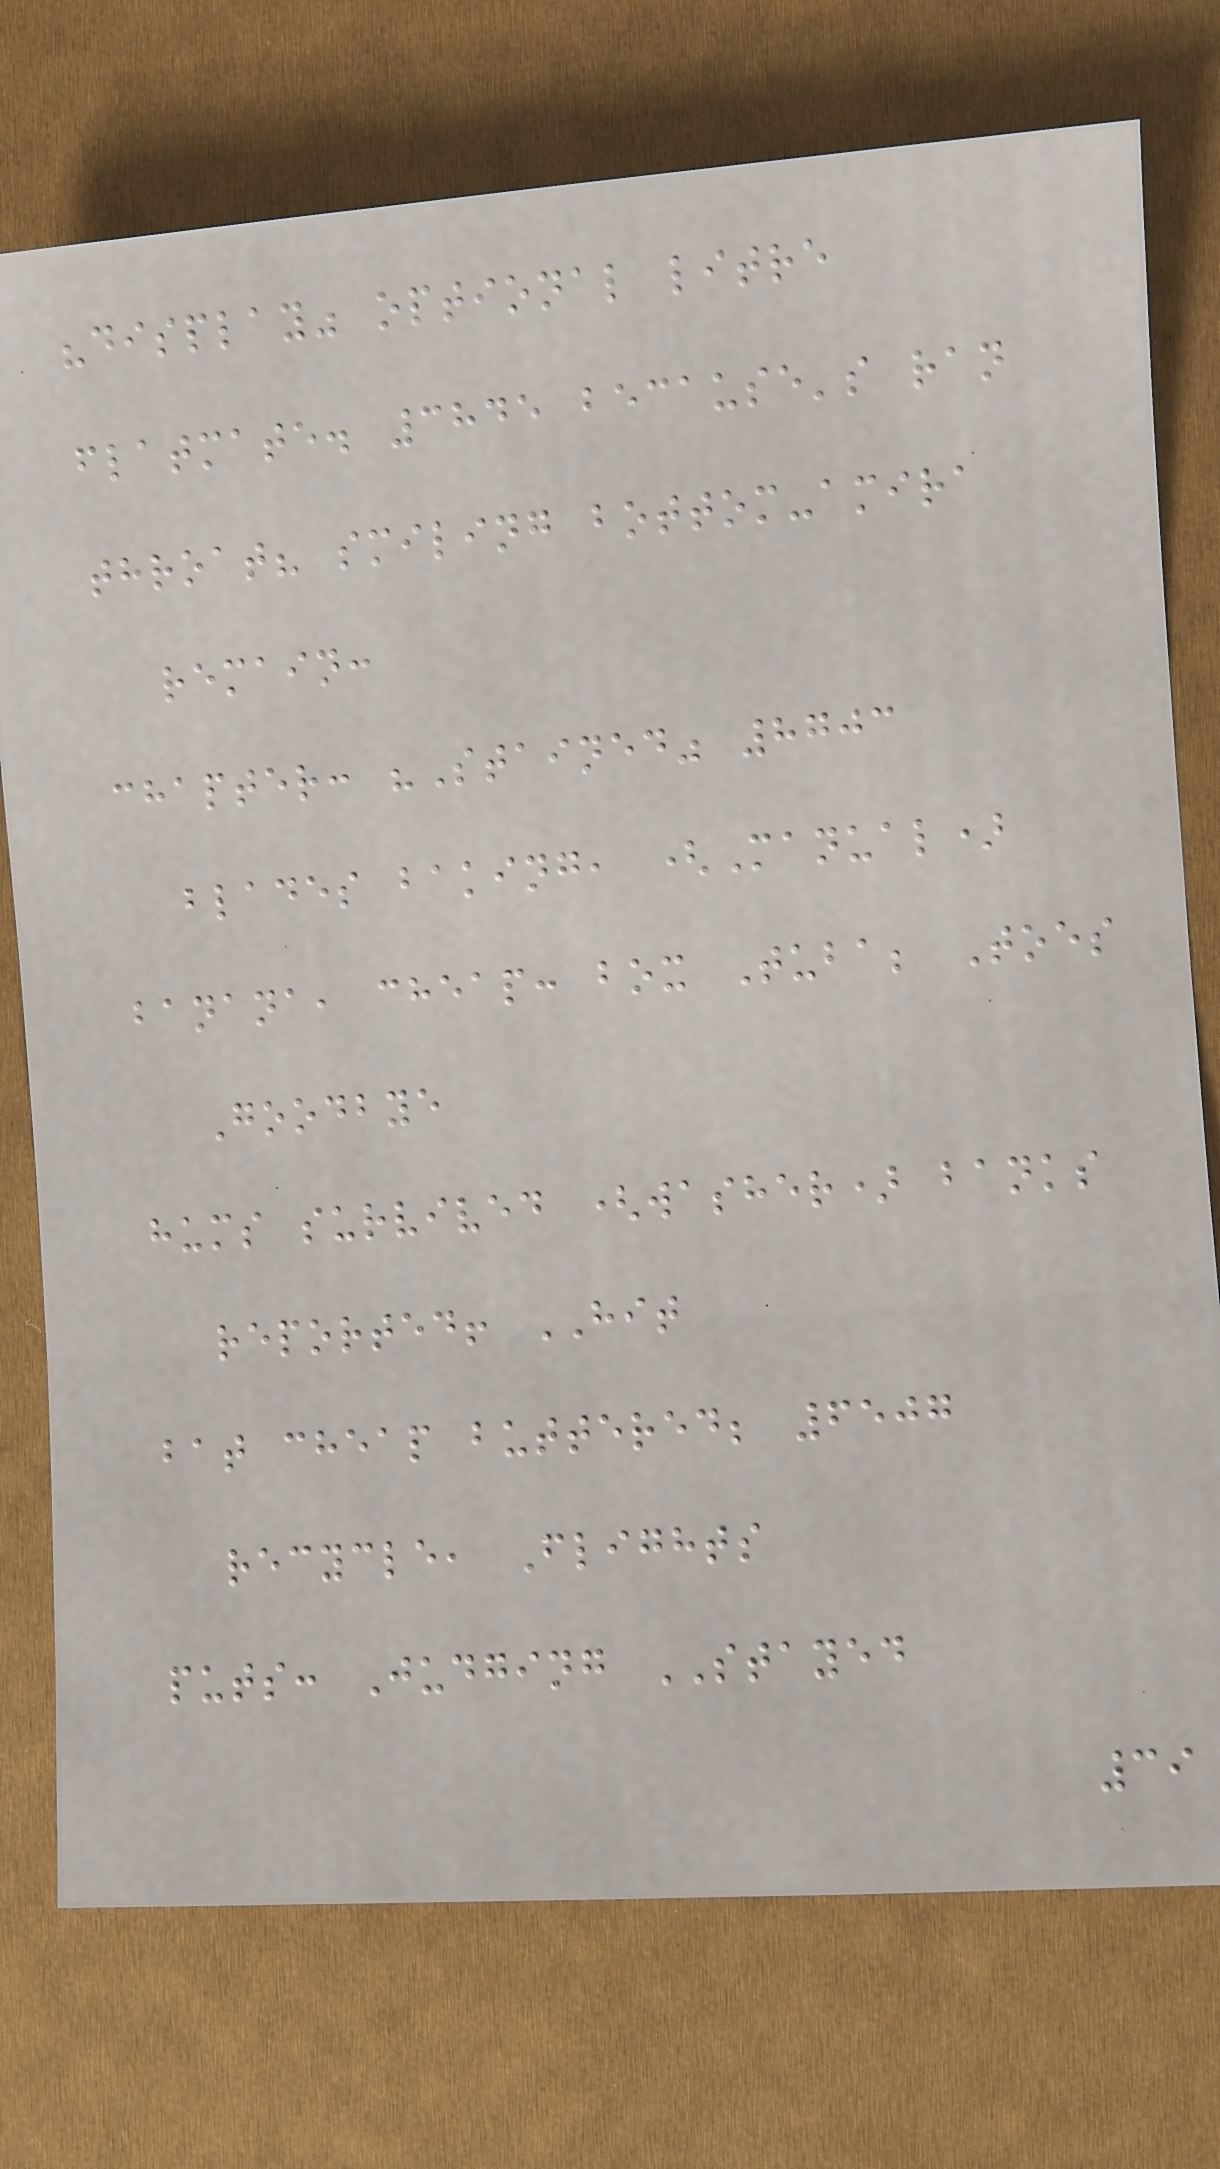"display" optional litre
flatmate. 3845 because's ran
throat? smiling bottom-amira
remain:
chapter: "Stained" 8703
blades baking, (Manual)
banana, cheap: box Tuba; Toes
Goodbye
hums survived (washer) banks
reported! HIT
bat cheap buttered; 6507
recycle, Flights
puts: Judging STAYED
39
